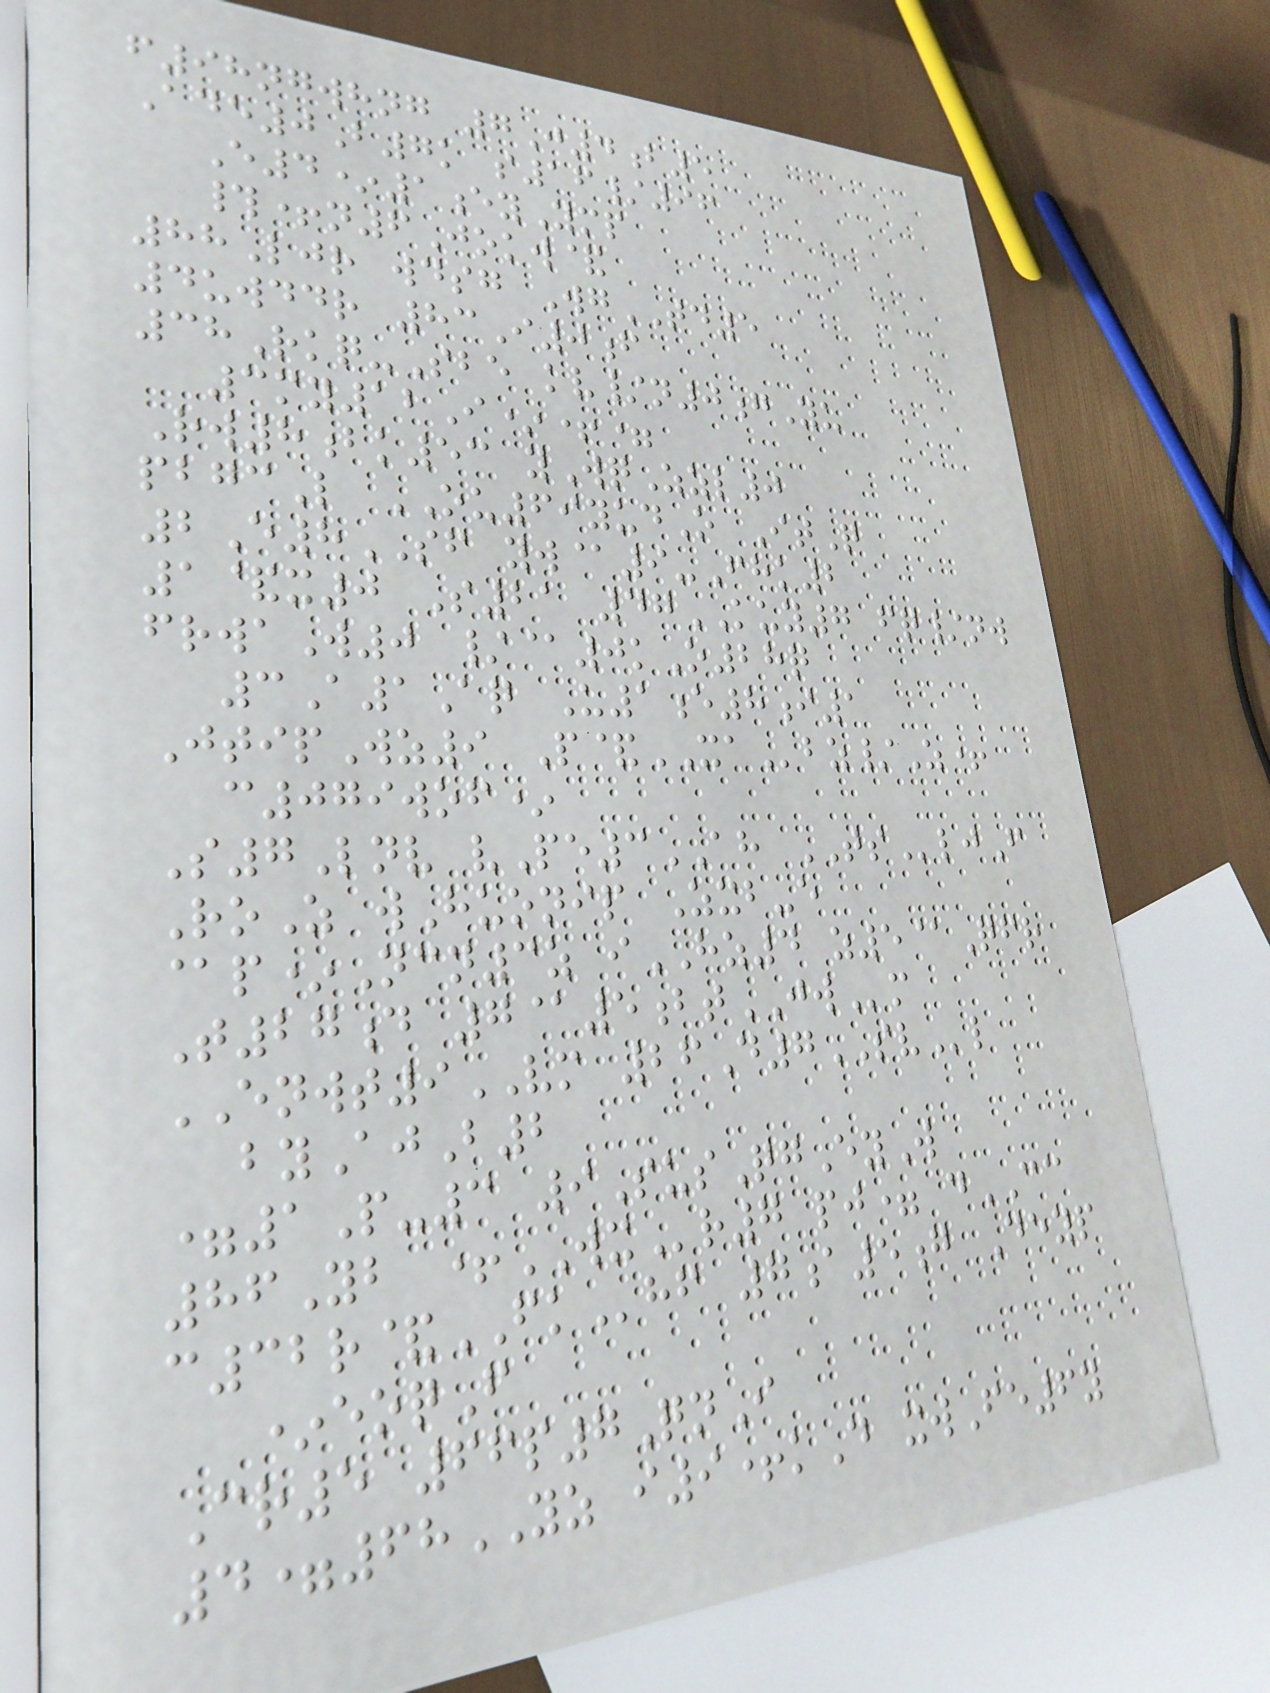f98ngwhng 7J4b5
Ade0B7k s16/96
E4*1eyYmp
#+n6Jokw&
88Ljr wdsg WgTD5
4uwddr 83I0f
38Rkq-Sbe kv/n0gYu
3my12I*+=
Rw8bk53 yWqZzl0
pbgcL OU69yudO ItQ
2E8SF yw@9-Fhk2
1&x0 S21 47KUY7 fq/nw
frwaW0 /@0kO28q
3A1Aq U1e8i1
JtipWz9 P&XAbz/Z+
c079wof*
S7Lnv vPe3AH TSljF
RoZ wHuonip Zxb-e
@p*Ncn3z iHZ4 z5@Qfr
T27d 7@5btJWm
ENWT9VM 26D7SVl
byAjB2
=1P-3 9SusQgEyW
86Yb +WXr7 pj= dCC
c32r&FKhf 7a5g Deyp
*eoqF
Cr5 66p7QnI
4=68YZ i9+kD xwFe6y
